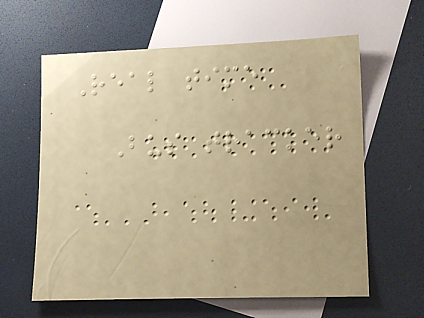Real time
Bus tracker
